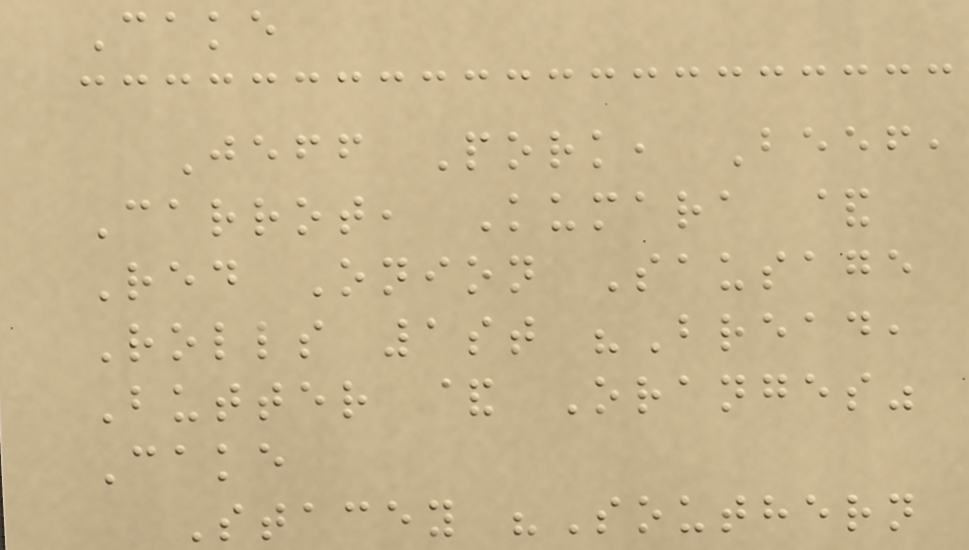Cake
Jeff Pork, Beef,
Carrot, Kumara &
Red Onion Sausage
Rolls 1st "Bread,
Butter & Oranges"
Cake
Stacey "Southern
